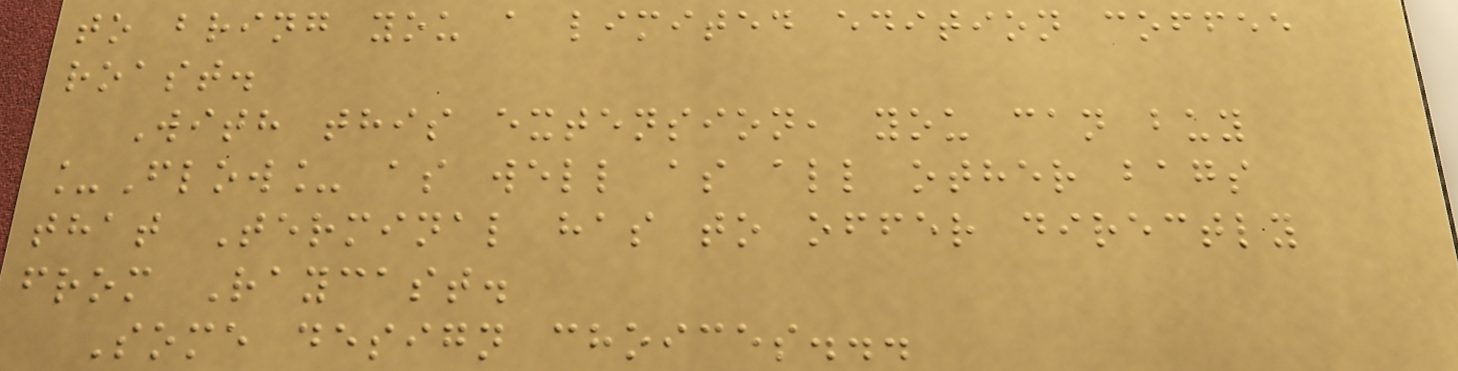to bring you a limited edition coffee
roast.
With this extension, you can buy
_Flow_ as well as all other bags
that Terminal has to offer directly
from Raycast.
Some design choices...
